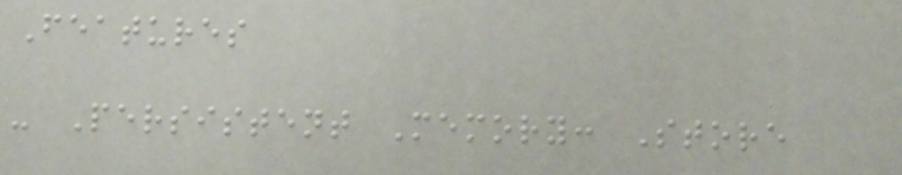Features
- Persistent Memory: Store
